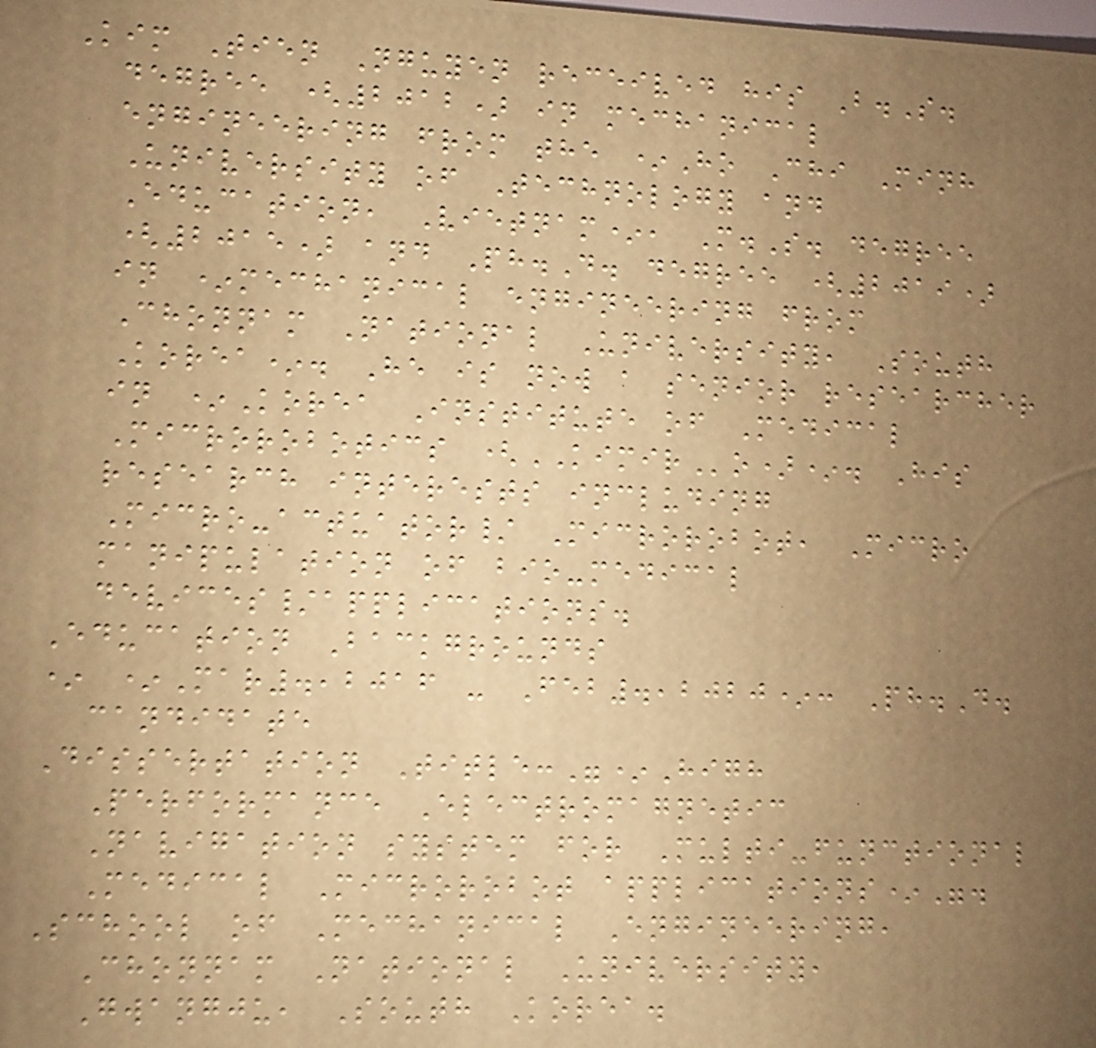Kim Tien Nguyen received his B.S.
degree (2012) in mechanical
engineering from the *Ho Chi Minh
University of Technology and
Education, Vietnam*, M.S. degree
(2015) and Ph.D. degree (2019)
in *mechanical engineering from
Chonnam National University, South
Korea*. He is now a senior researcher
in *Korea Institute of Medical
Microrobotics (KIMIRo)*. His
research interests including
Micro-actuator/ Microrobot, Micro
manipulation of bio-medical
devices/applications.
Education Backgrounds
* *Mar.,2016 - Feb.,2020*: Ph.D.
candidate
Dissertation Title:"*High
Performance Electromagnetic
Navigation system for Multi-functional
Medical Microrobot applications*".
School of Mechanical Engineering,
Chonnam National University,
Gwangju, South Korea.
